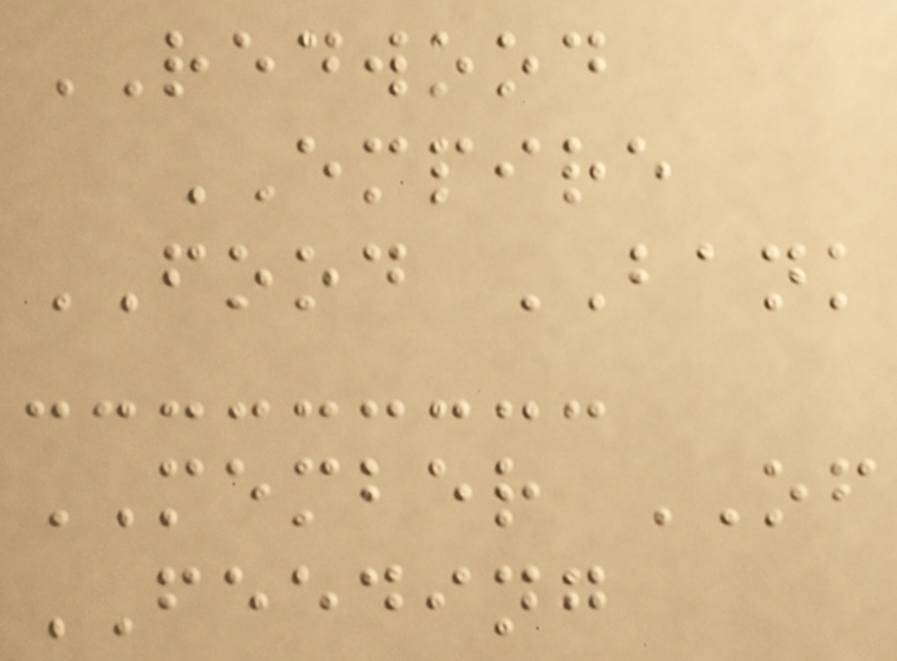REDWOOD
EMPIRE
FOOD BANK
MEMBER OF
FEEDING
